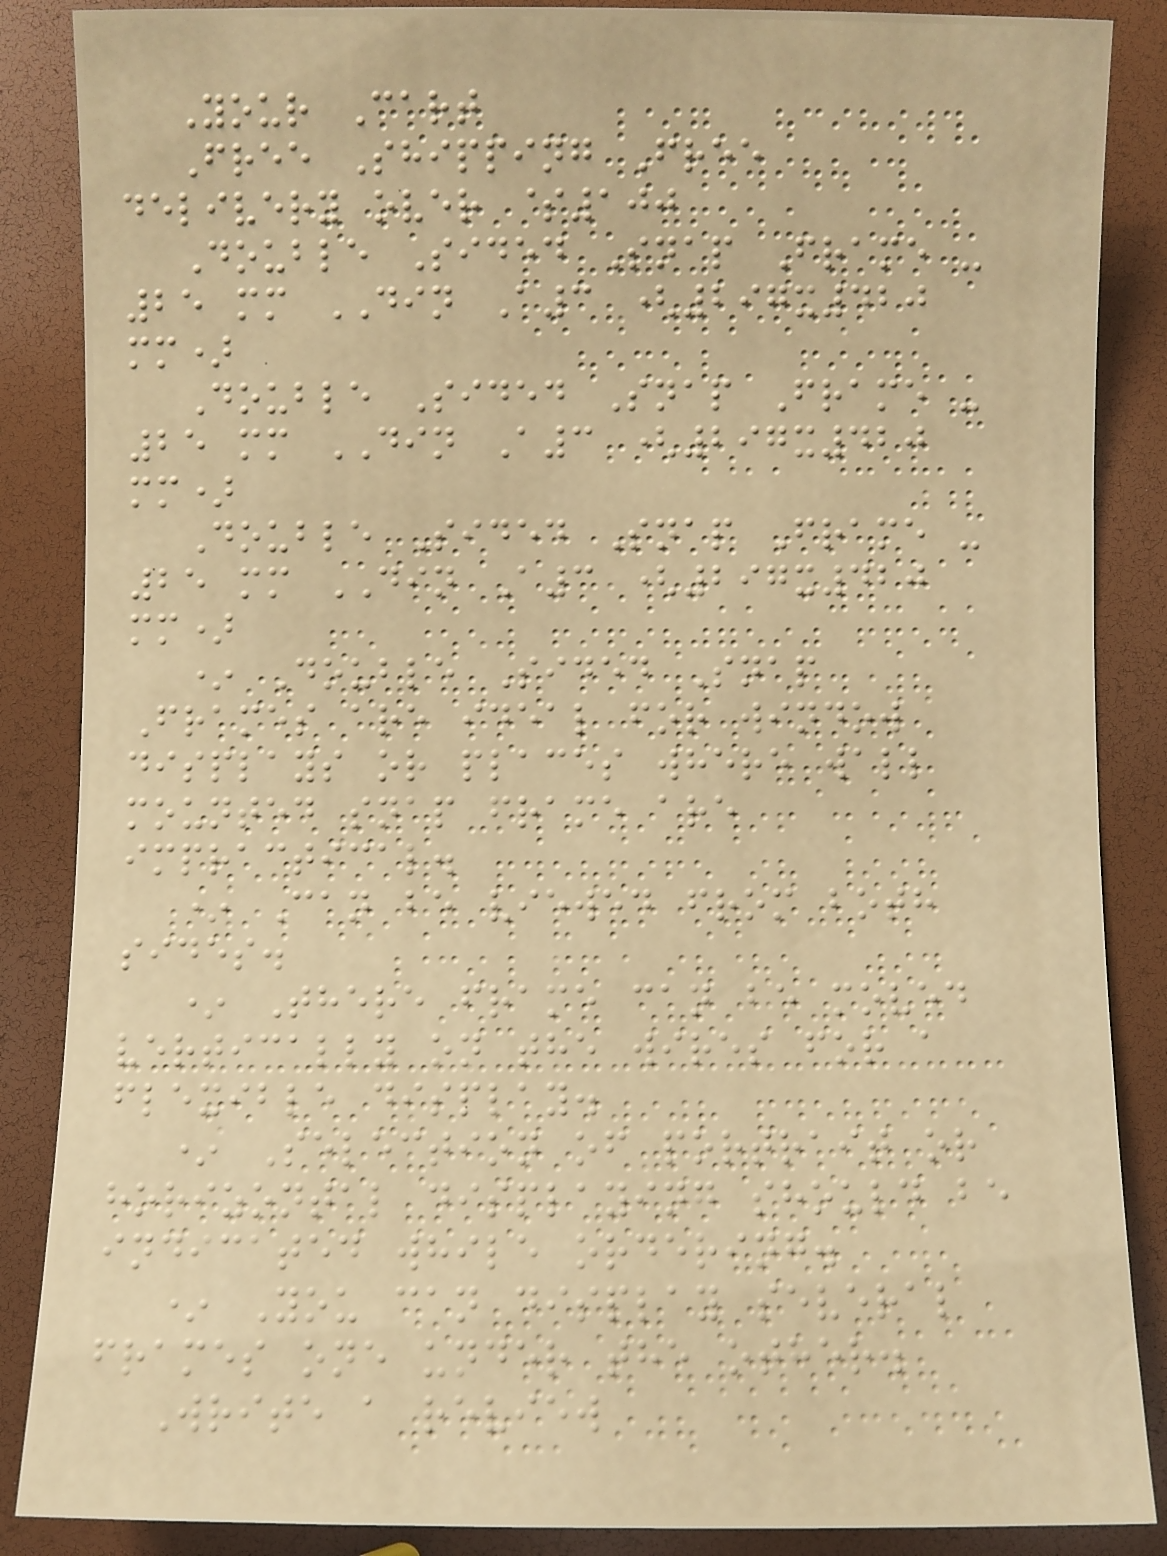Your Cart
Free Shipping Free
delivery over $100
Double Sided Snap Frame -
25 mm DIN A3 (297x420
mm)
Double Sided Snap Frame -
25 mm DIN A3 (297x420
mm)
Double Sided Snap Frame -
25 mm DIN A3 (297x420
mm)
* Double Sided Snap
Frames are ideal for window
displays or places where wall
mounted snap frame are
impractical.
* Can be viewed from both
sides.
* There frame can be moved
vertically on the wires for a
flexible display.
* Selection of portrait or
horizontal displaying should be
indicated while ordering.
* You can display several
frames one under the other.
Write a review
